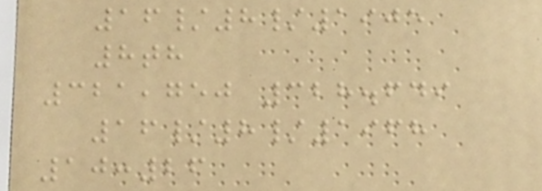16/8/1905
8th
321,750 328.649
16/8/1968
10:26
